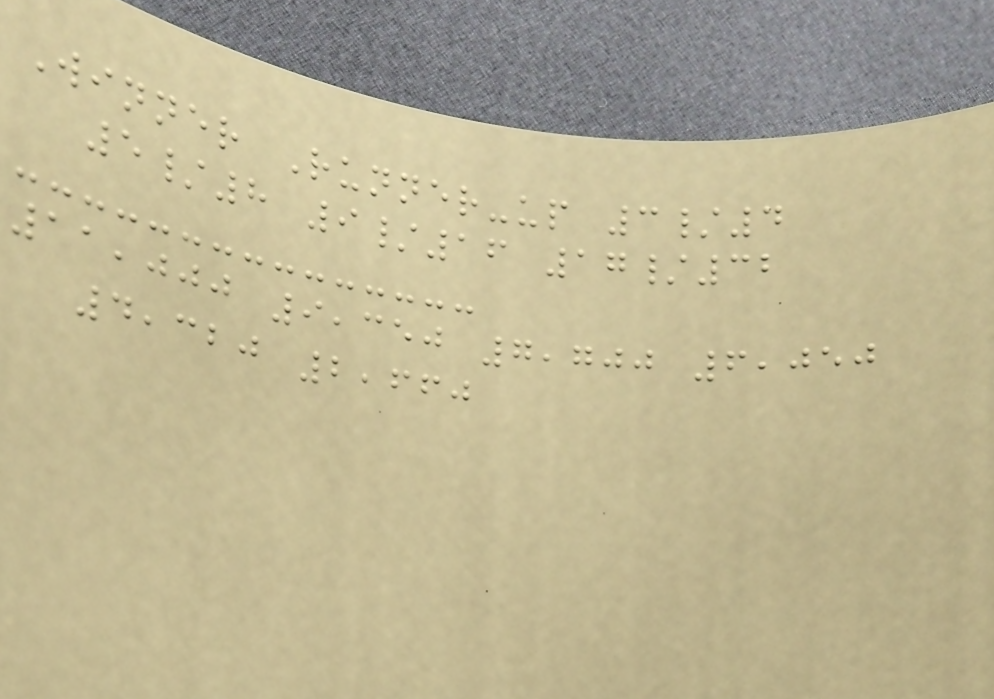Winner Runner-up 3/4
5/8 9/16 17/32
11,000 9,350 7,700 6,050
4,320 2,660
